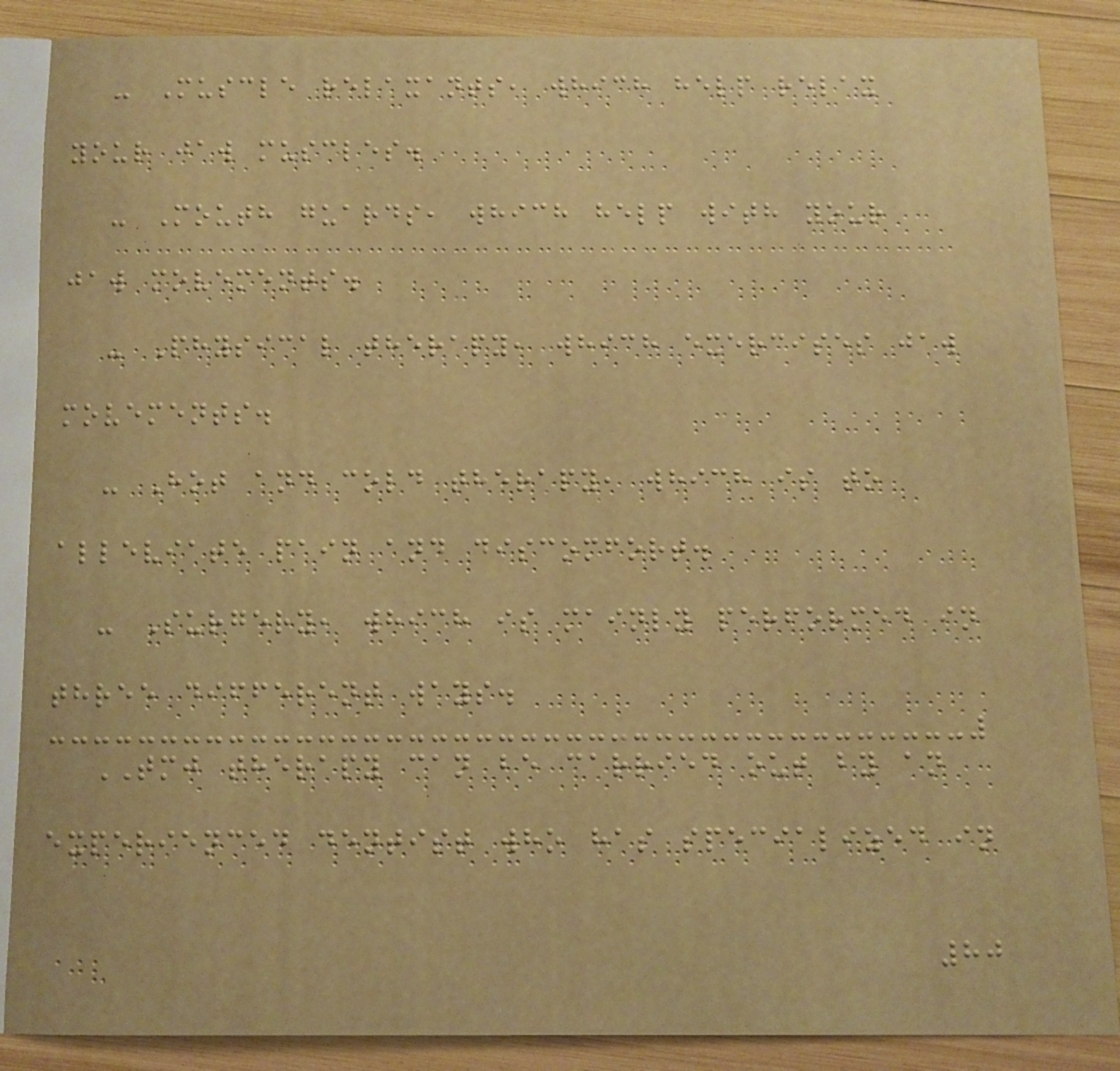- Muscle relaxants, which help relax
your jaw muscles.
- Mouth guards, which help with your
jaw movements.
- Physical therapy, which exercises jaw
movements.
- Hot and cold therapy, which is to
alleviate pain and discomfort.
- Surgery, which is mainly performed in
three different ways.
TMJ therapy can be carried out by an
experienced dentist who has specialized in
80
